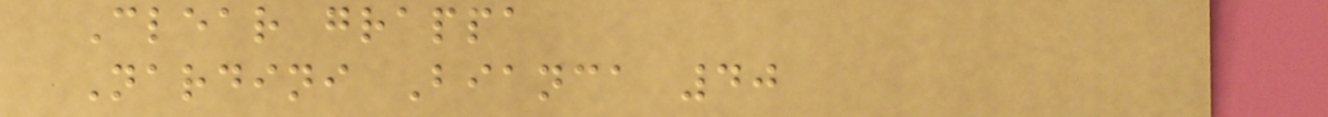Clear grappa
Nardini Bianca 40
